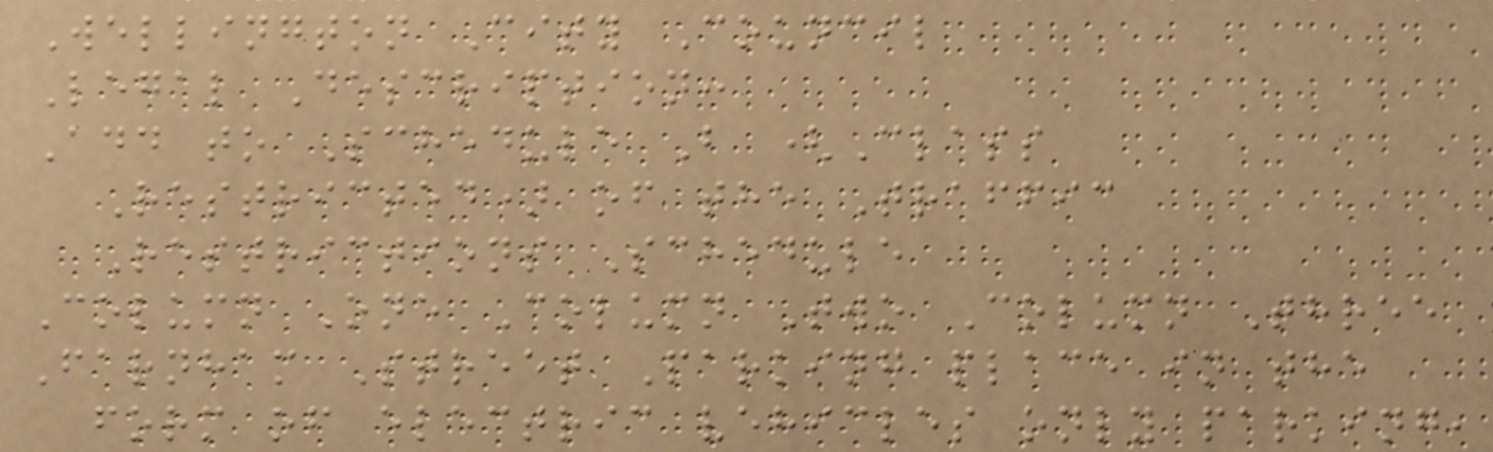Wellington City Council
Legal Description:
Add to Schedule B (Class
Restricted) of the Traffic
Restrictions Schedule
Column One Column Two Column Three
Farnham Street Parking place in the
form of electric vehicles only parking,
